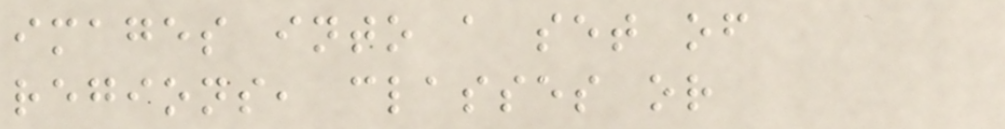images into a set of
regions, classes or
